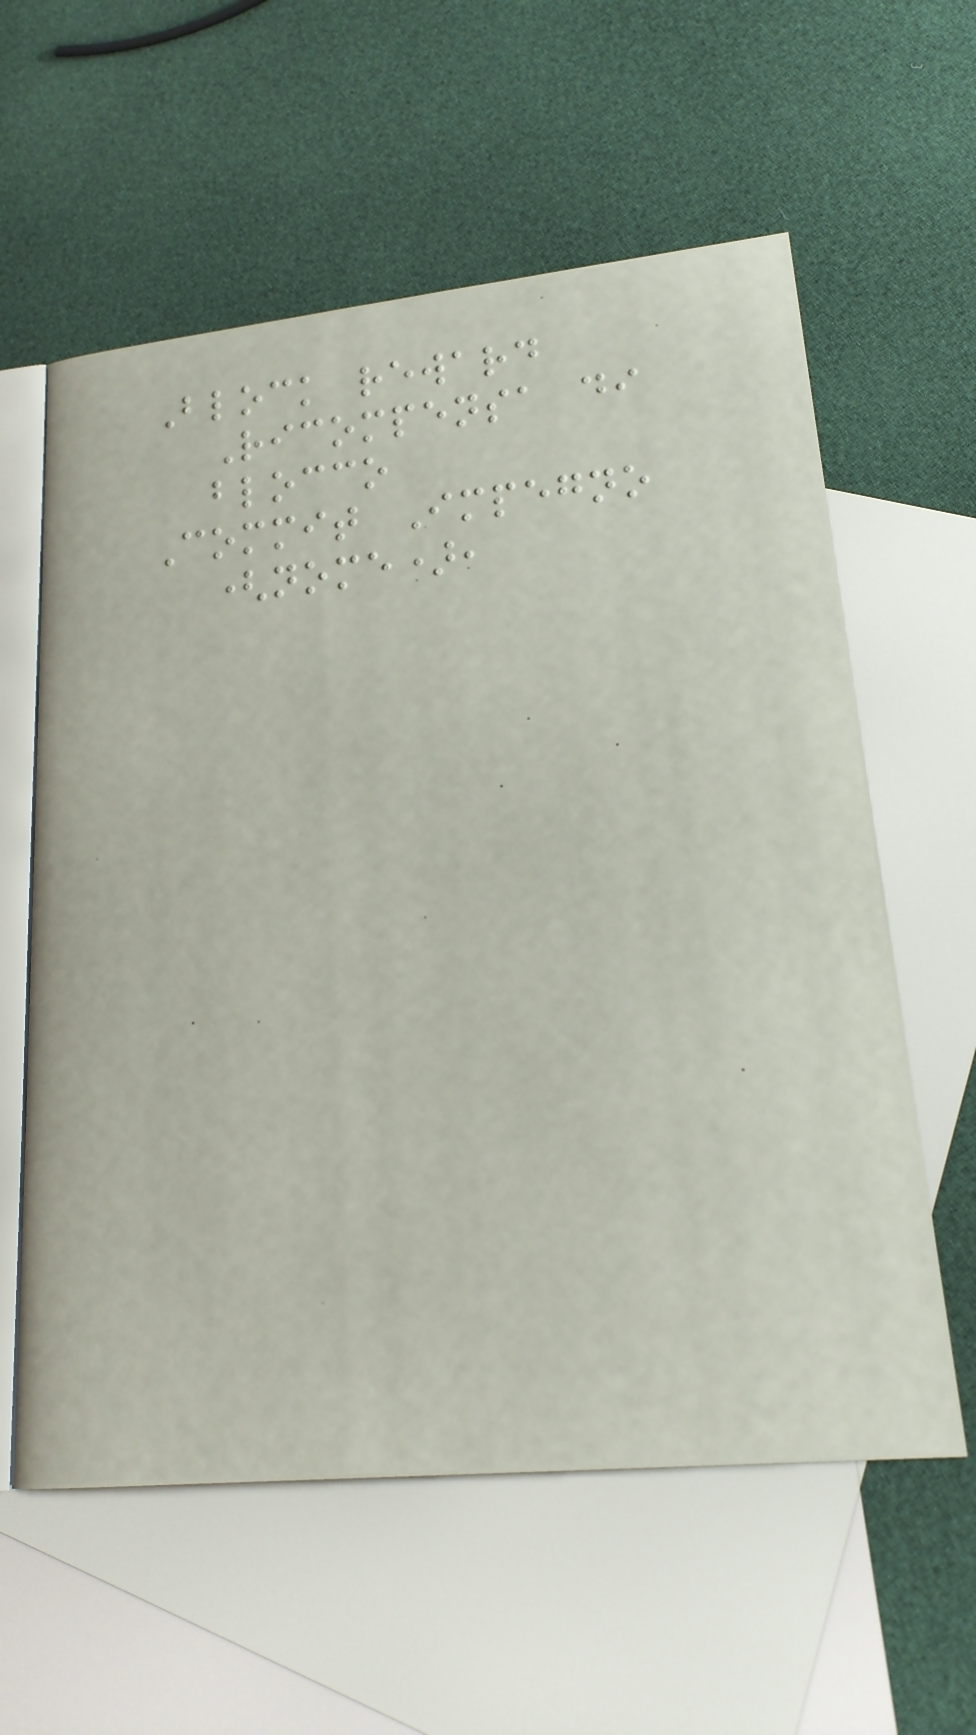Block reward
Ricompensa di
blocco
Commit Impegno
(nome),
